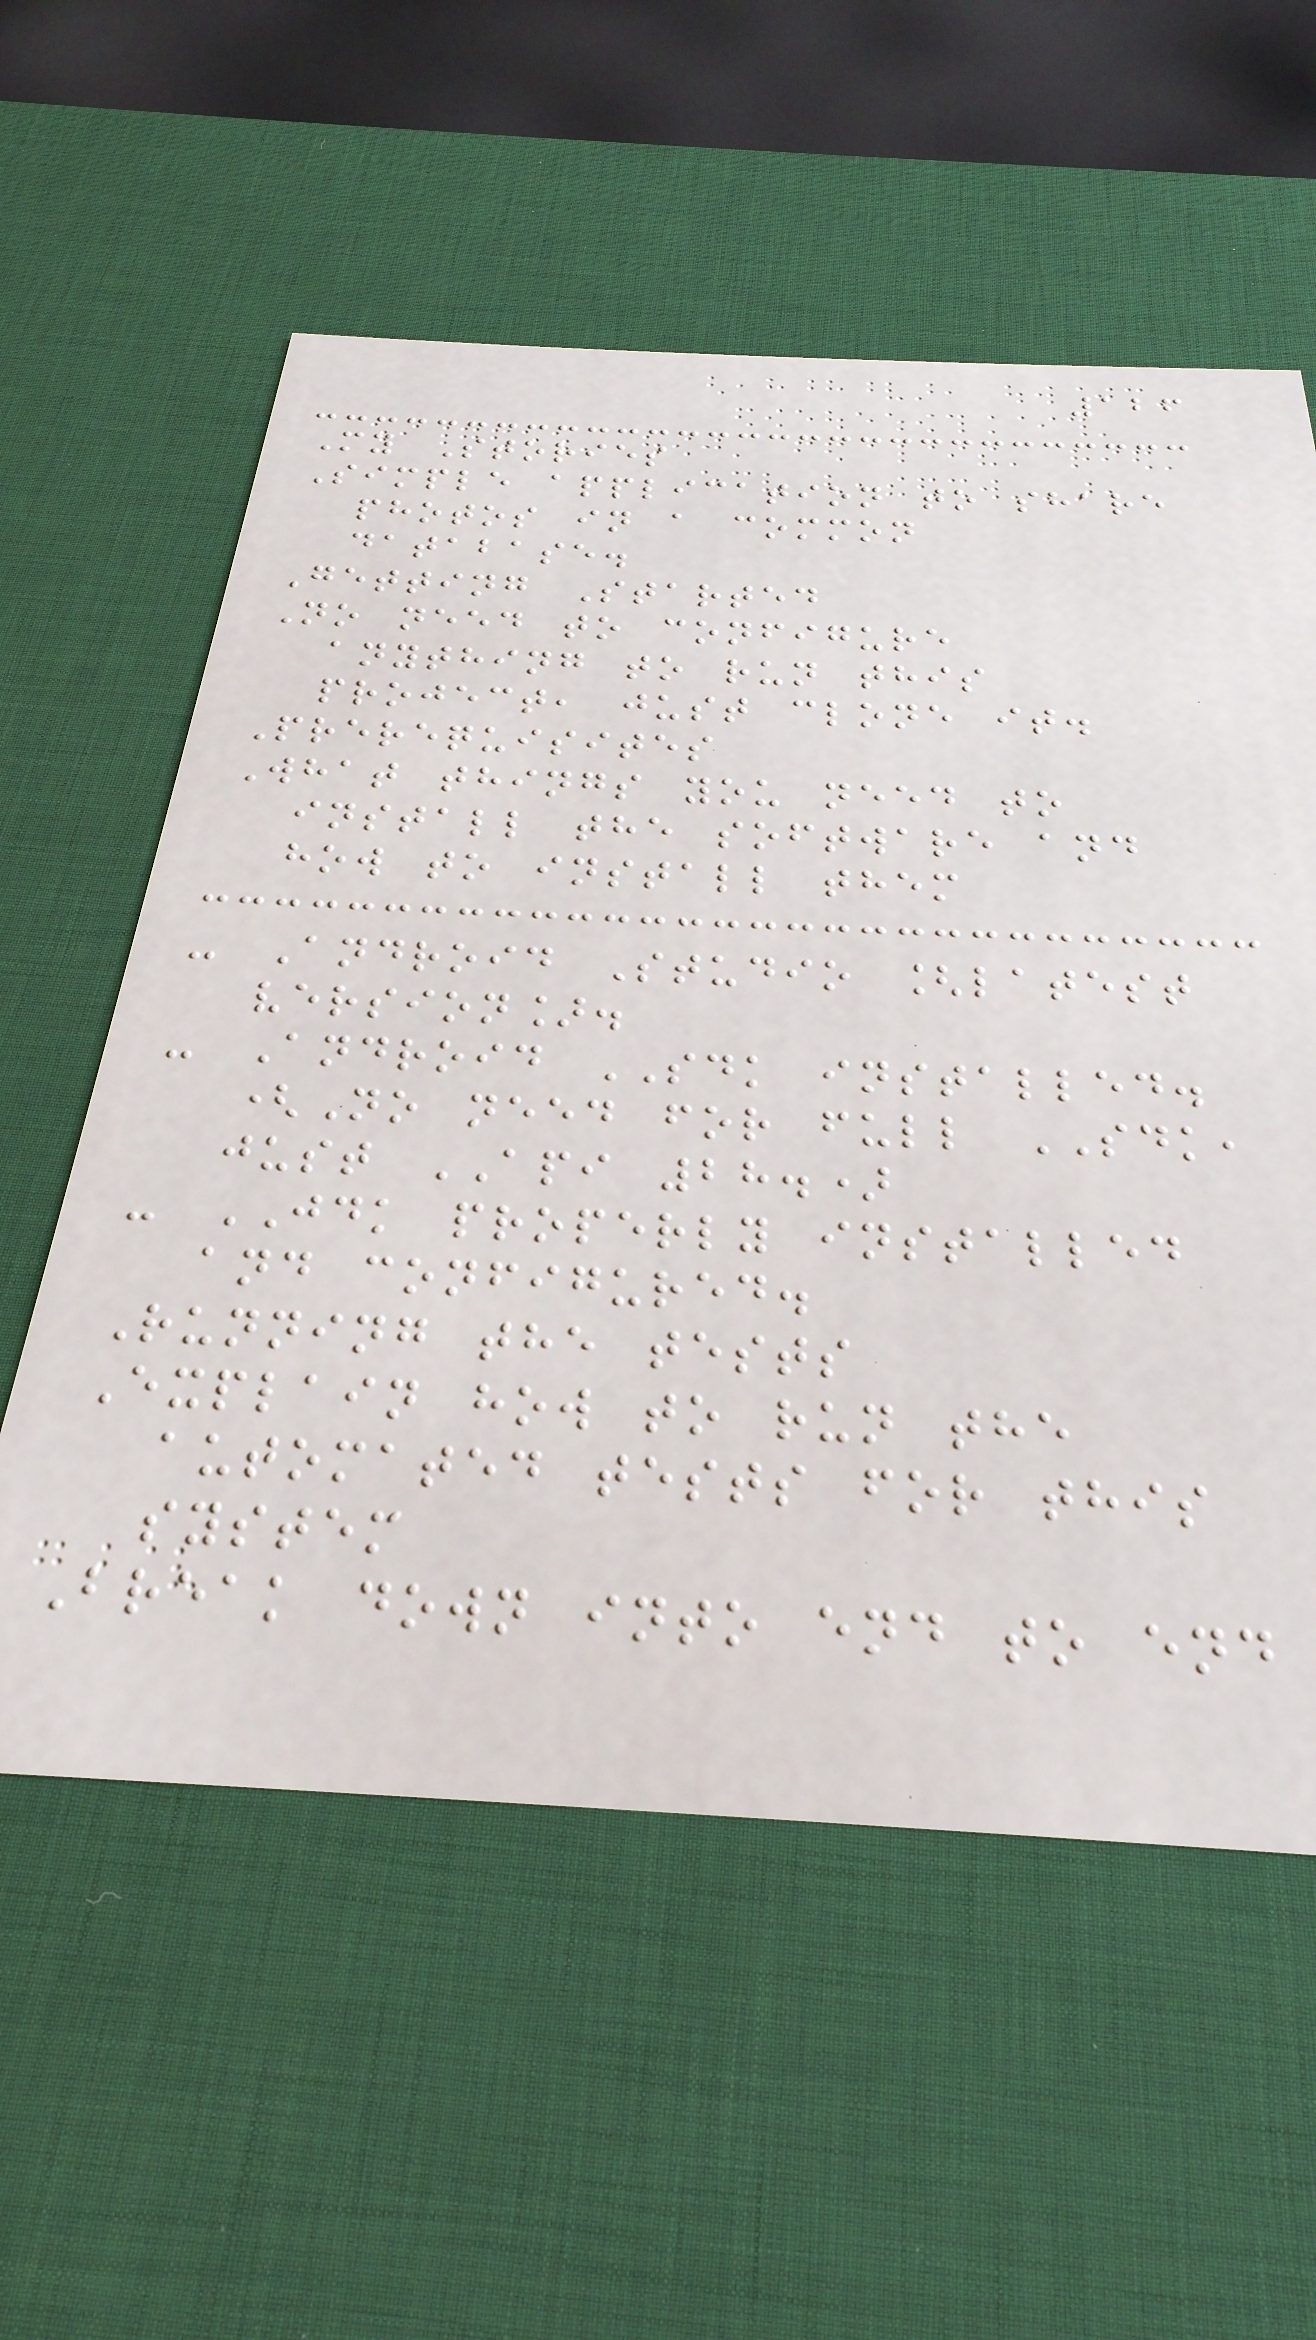126
My Stories
Simple application to share
photos in a common
database.
Getting Started
No need to configure
anything to run this
project, just clone it.
Prerequisites
What things you need to
install the software and
how to install them
- Android Studio [latest
version].
- Android SDK installed.
(No need for full SDK,
just API 28.)
- JDK properly installed
and configured.
Running the tests
Explain how to run the
automated tests for this
system
Break down into end to end
